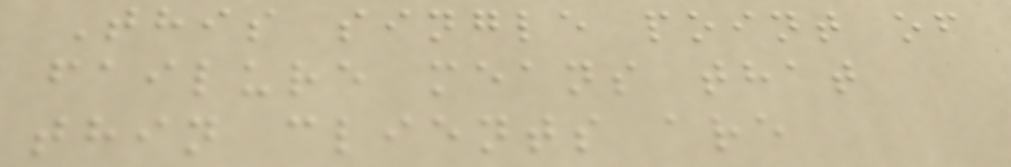This single point of
failure means that
thin clients are
